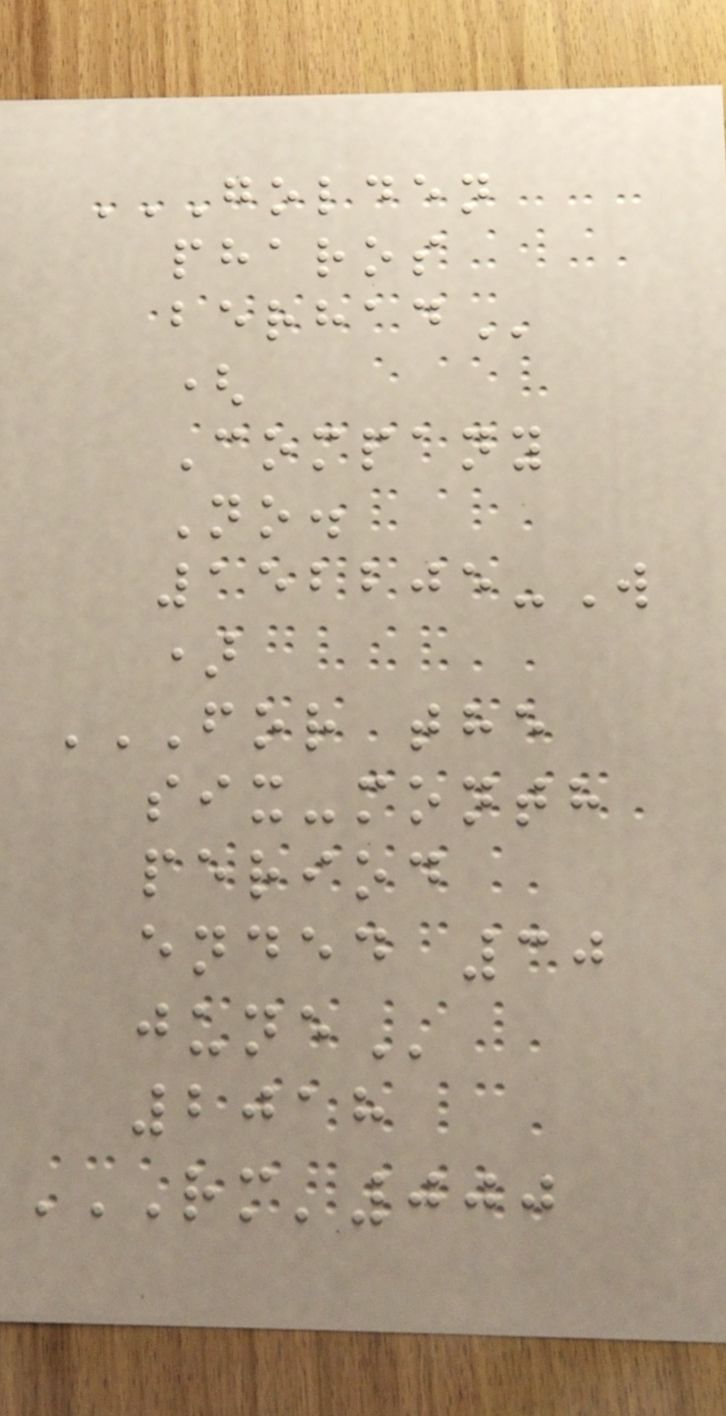GOLDEN
PHAROS
BERHAD
(
Company
No.
152205-W
)
FOR THE
SIX-MONTH
PERIOD
ENDED 30
JUNE
2018
RM'000
